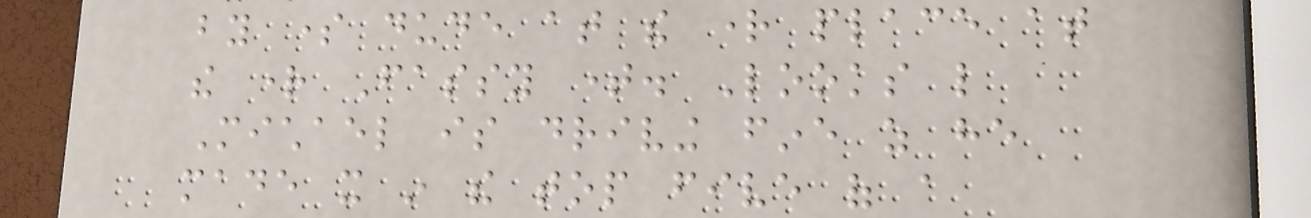by some dude at the right place at
the right Fassy time. Looks like
Michael is driving fine as he
made it in the top five of a
